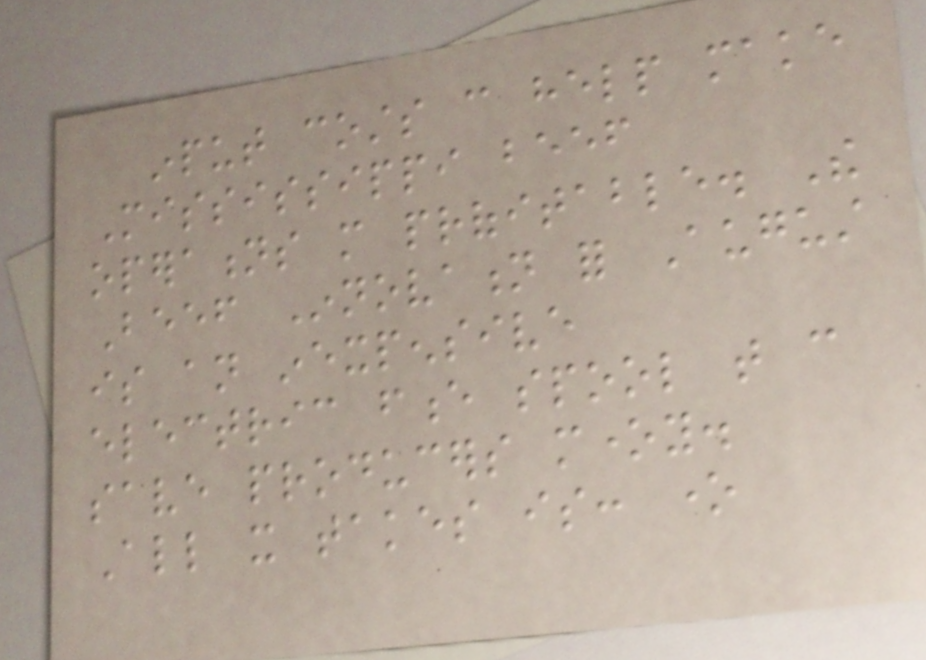input costs can help make
Mississippi beef
operations more profitable. The
Beef Innovation for August
is an inexpensive
electric fence spool that can
save producers money.
All it takes is: one
